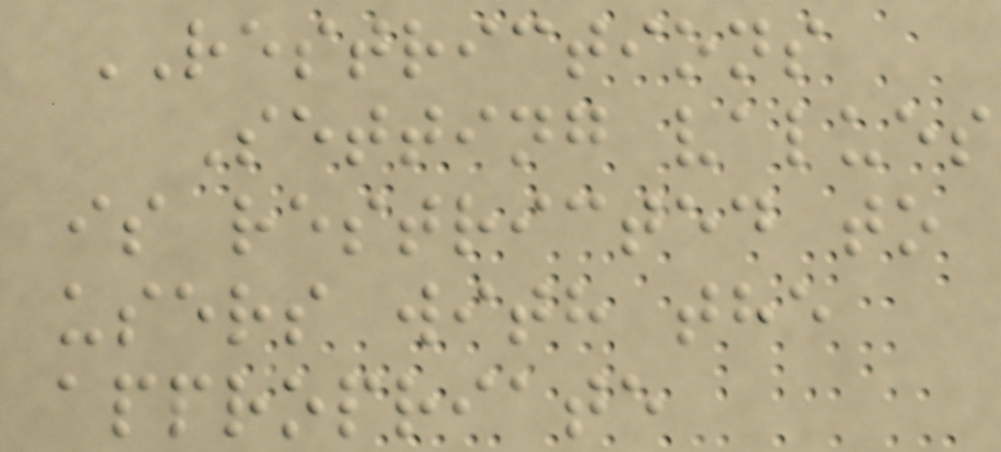RESTRICTIONS
Setting values
is restricted to
users with the
appropriate
